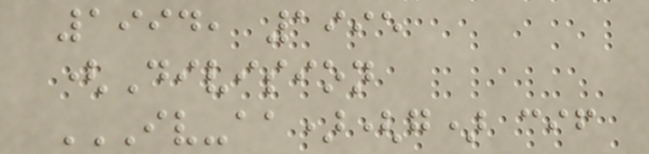1994, 1995
(Division
IV-AA)(G) CIF
